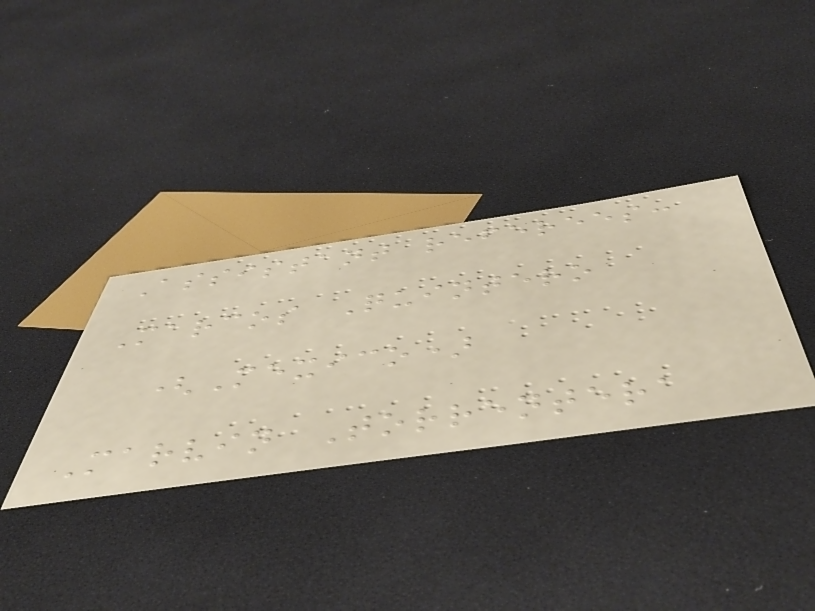Assistant referees:
Marcos Quintero
(Mexico)
Marvin Torrentera
